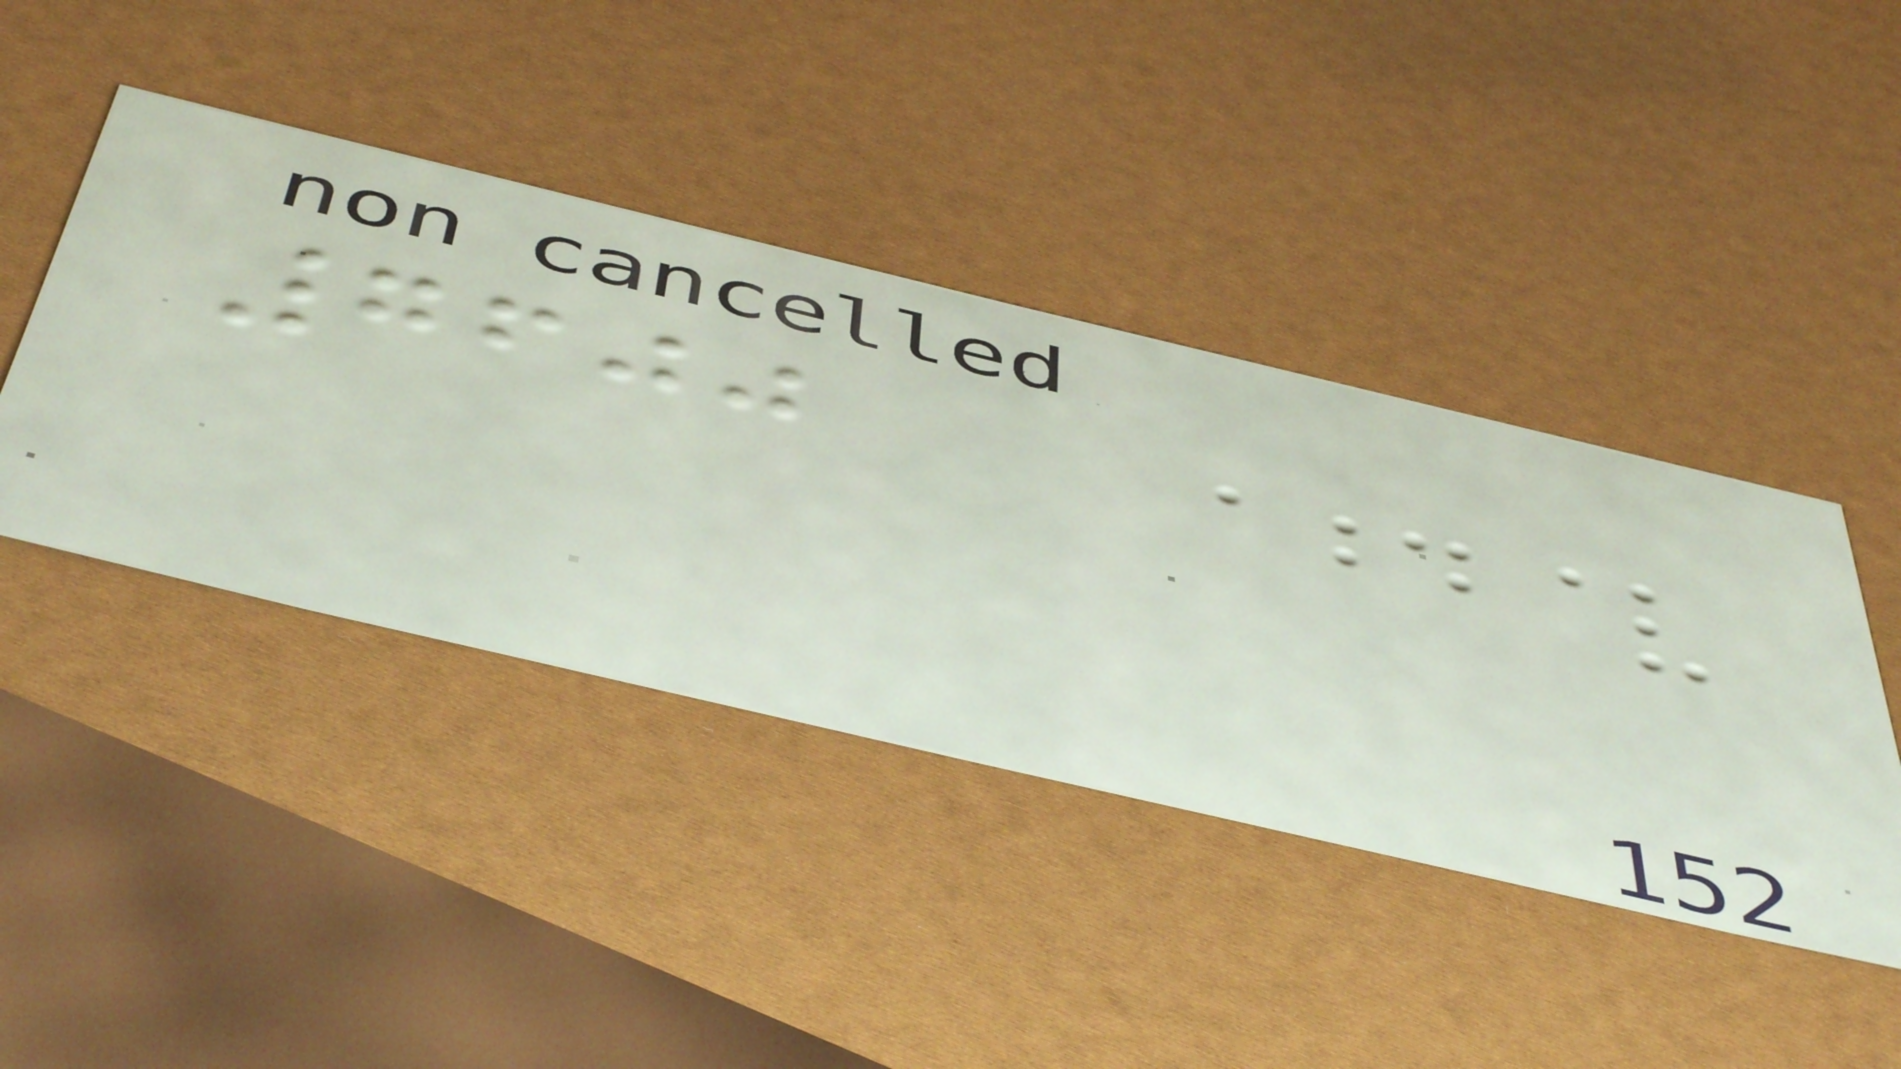7600
